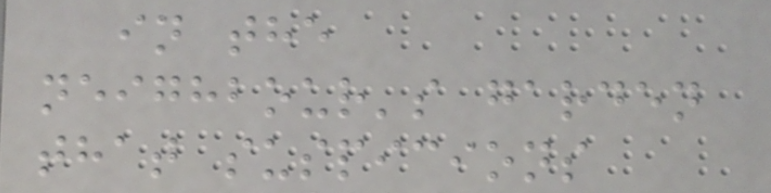in the
neighbour's garden
that suspicions
